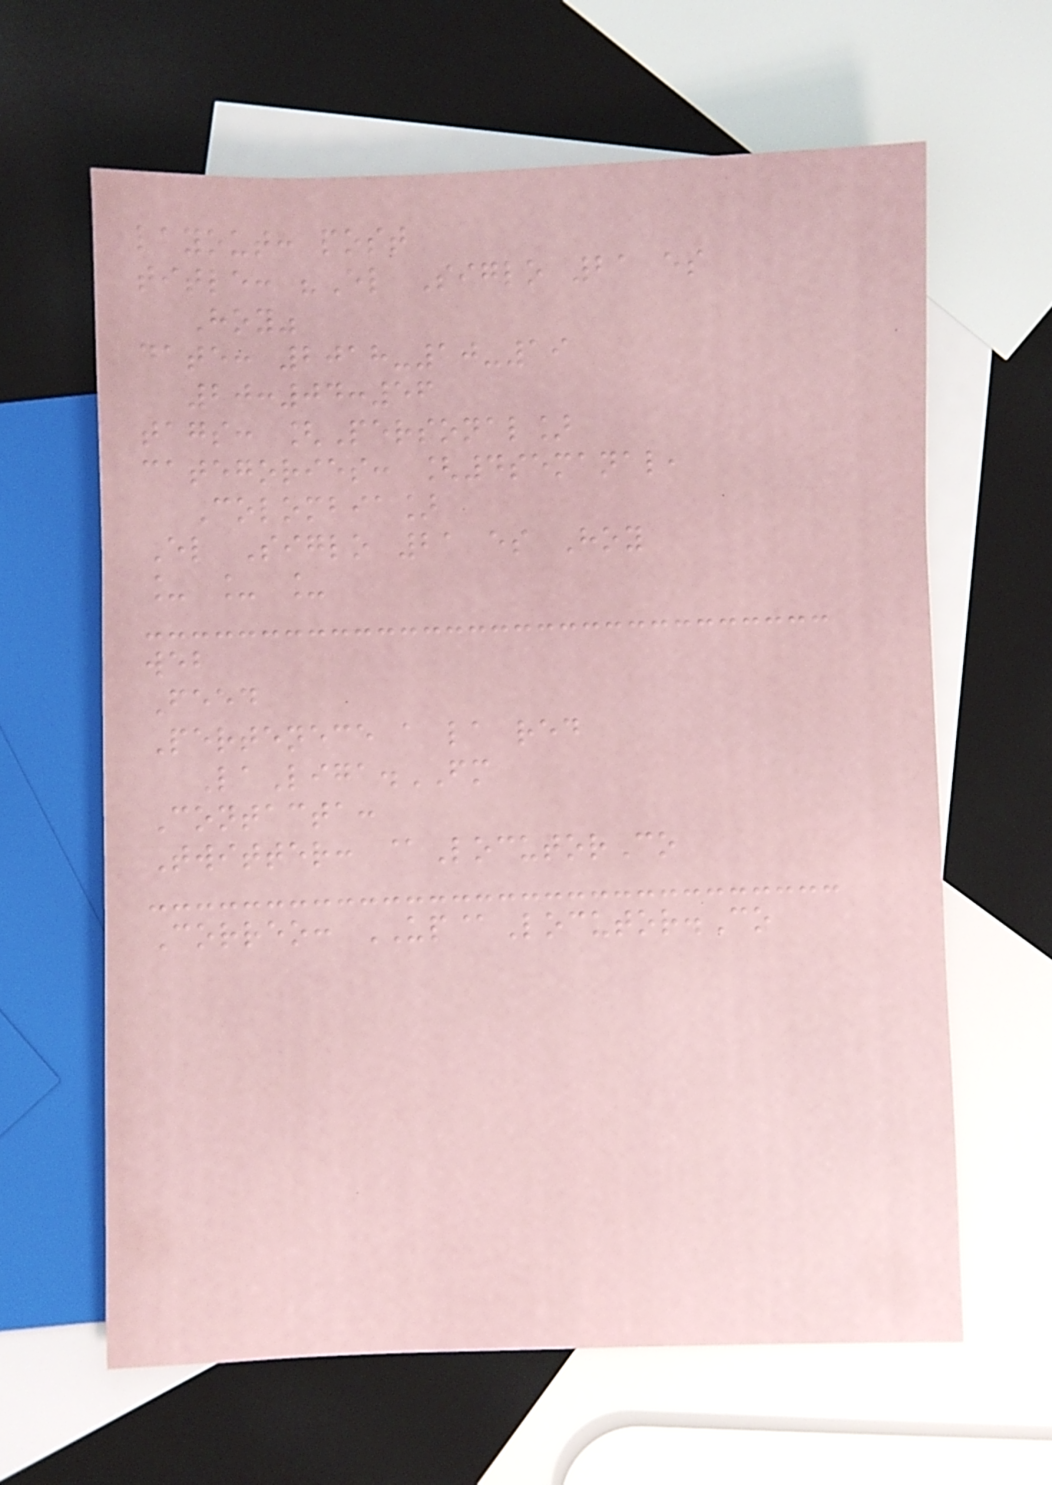layout: post
title: "El Siglo 21 es
Hoy"
date: 2018-10-19
20:04:56
tags: [Personal]
categories: [4semanal,
Colombia]
El Siglo 21 es Hoy
_ _ _
web
Feed
Pertenece a la red
LaLiga.FM
Contacta:
Twitter: @LocutorCo
Correo: UP@Locutor.Co
